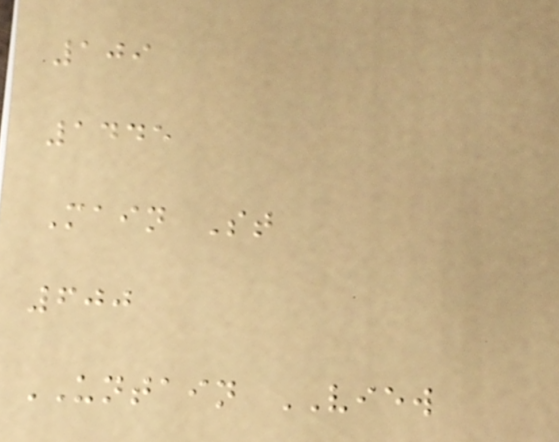109
1445
Main St
600
UNTAIN VIEW
